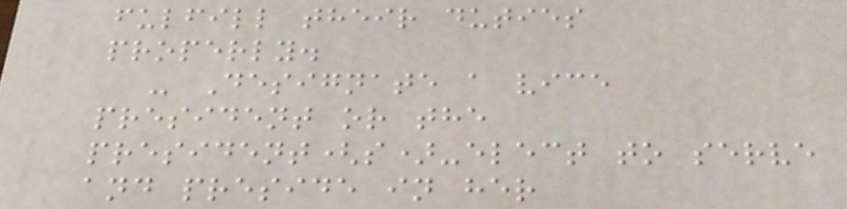fulfill their duties
properly.
- Designate a vice
president or the
president(s)-elect to serve
and preside in her
